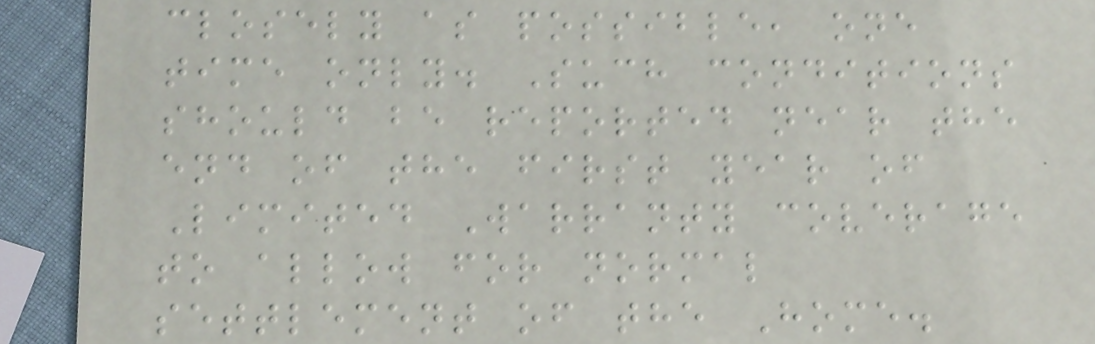closely as possible, one
time only. Such conditions
should be reported near the
end of the first year of
Limited Warranty coverage
to allow for normal
settlement of the Home.
